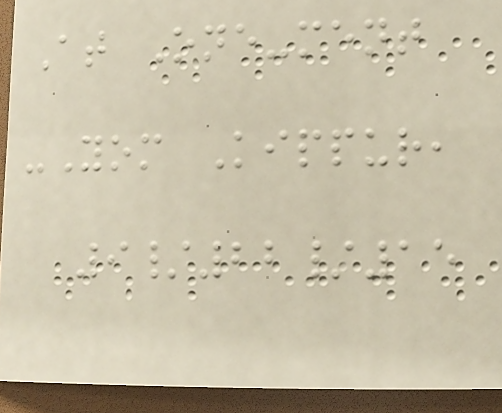At One-ment
-Yom Kippur,
9/22/15
